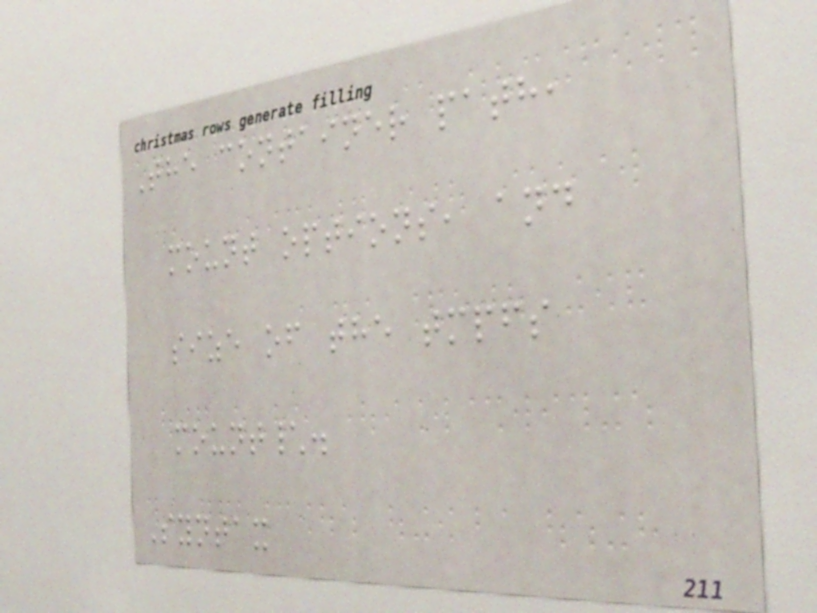The container path,
mount options, and
size of the tmpfs
mount\.
Syntax
